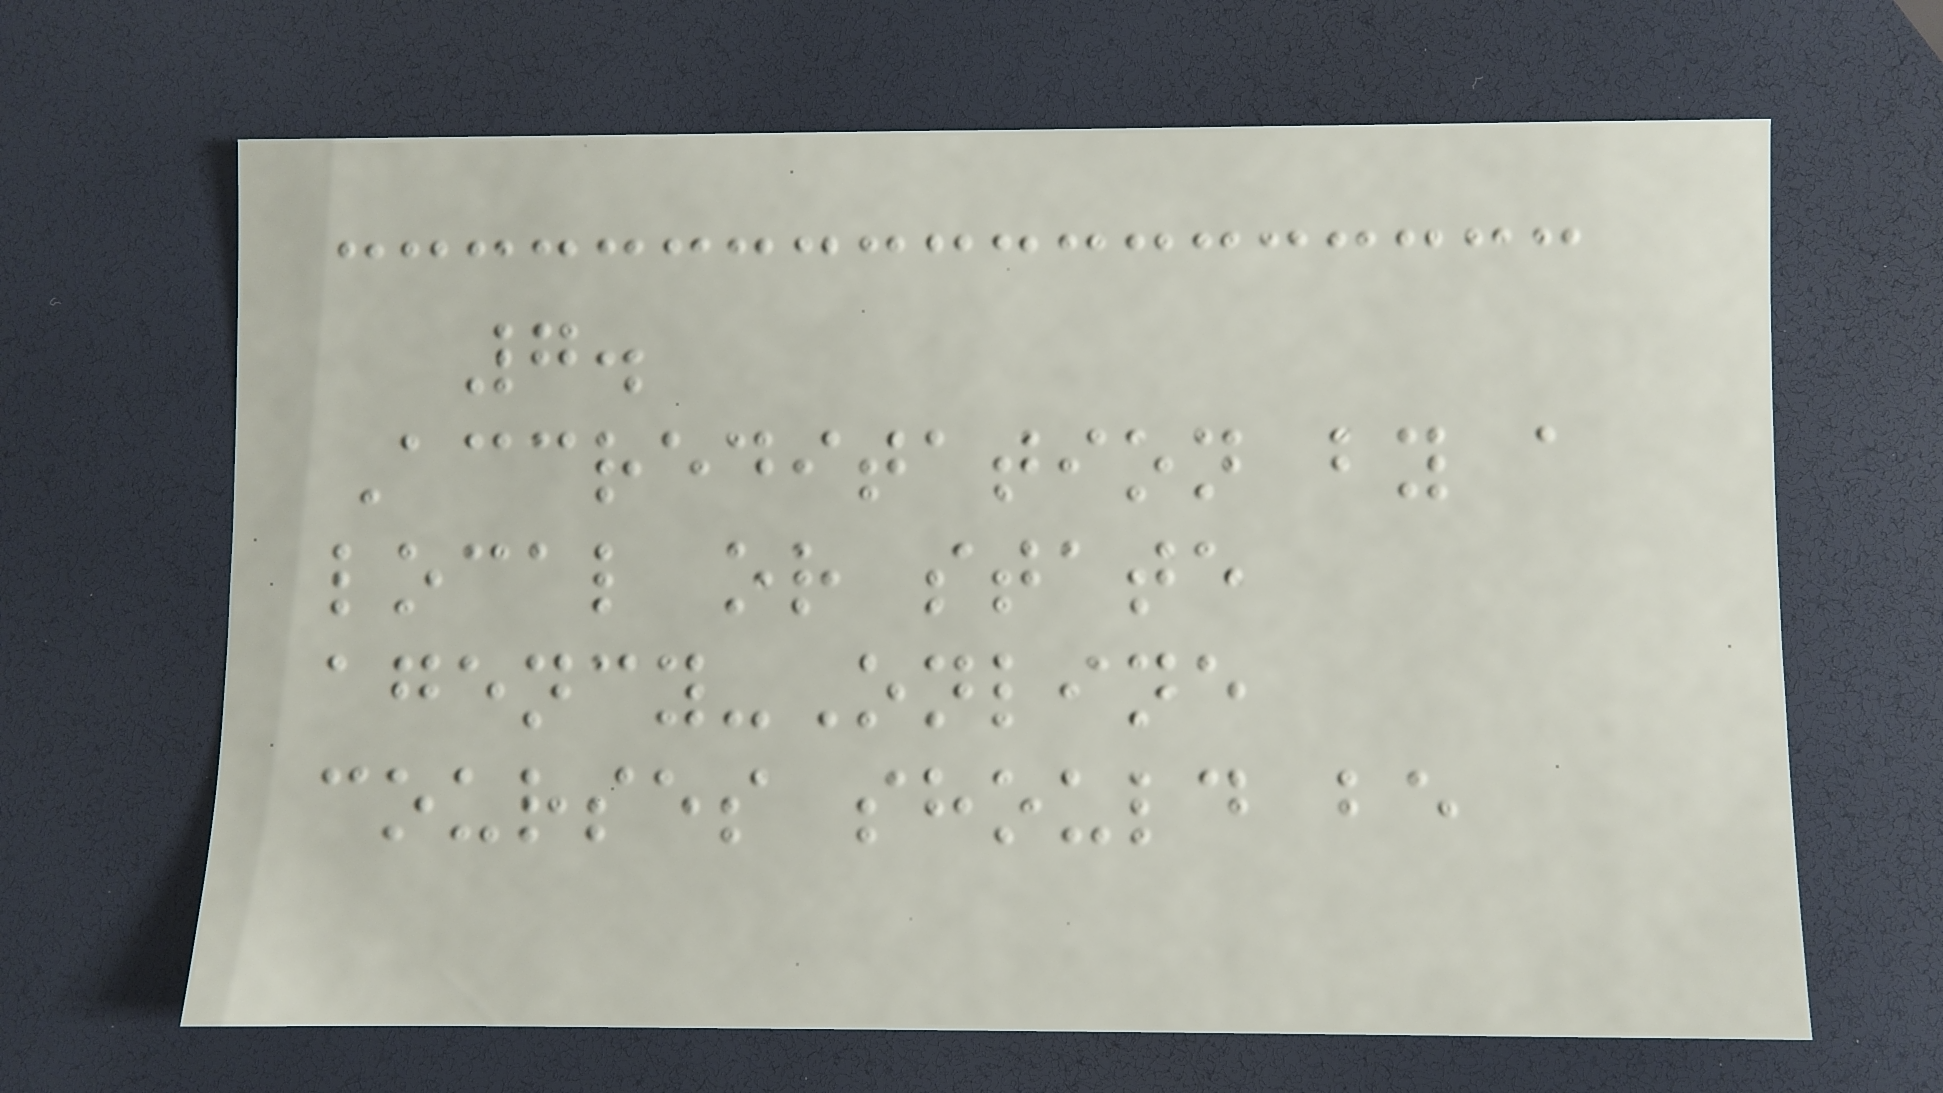7.
Accreditation by a
local or state
agency-Online
courses should be
